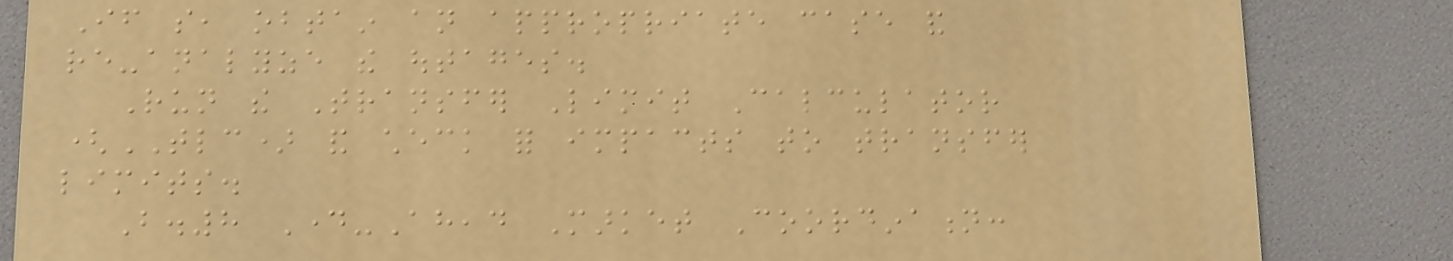If so, obtain an appropriate case and
re-analyze the outages.
Run the Transfer Limit Calculator
(TLC) and check for impacts to transfer
limits.
B.8 Day-Ahead Market Coordination:
